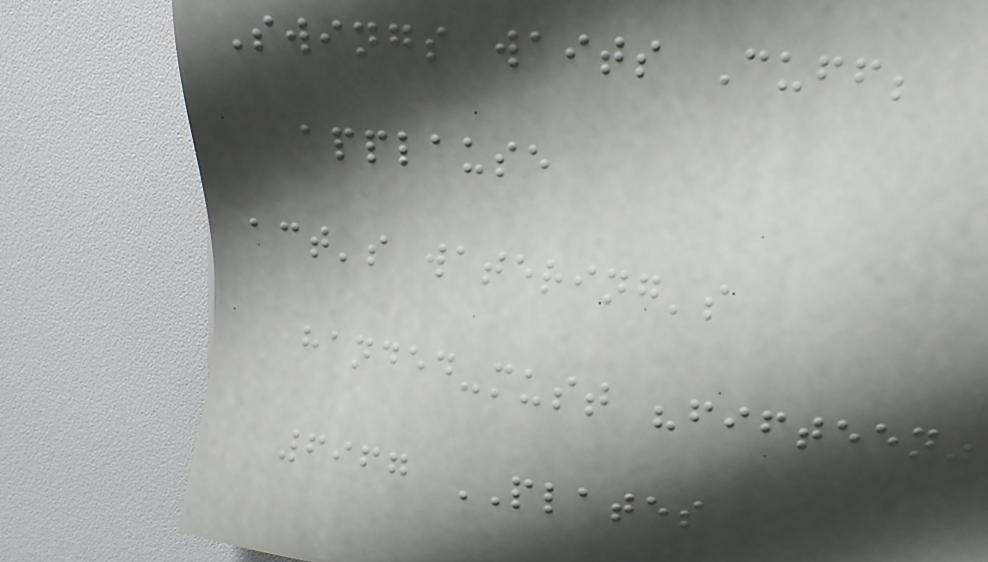Swings waits Cuff;
applause
act's watering's
handed-must "fifteen"
6967 PLATES
